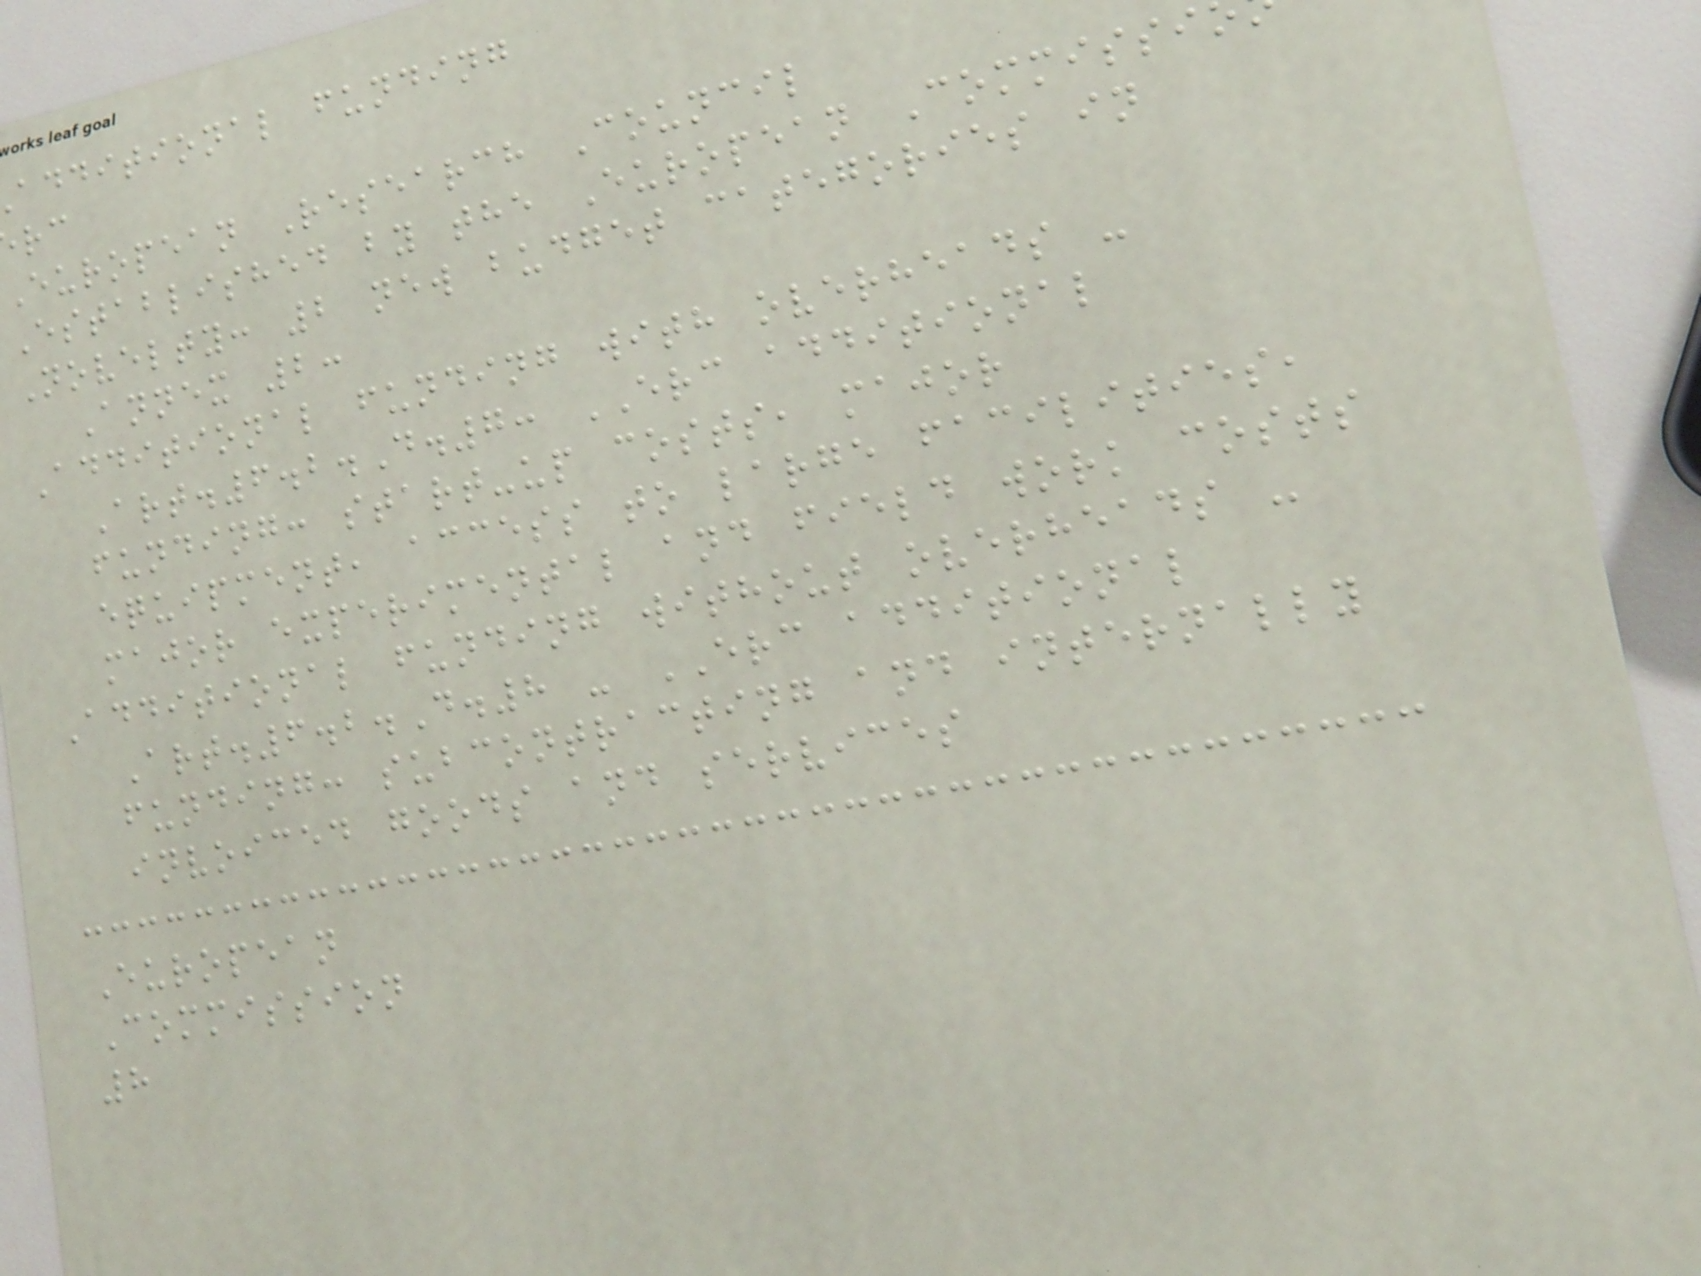additional funding
European Research Council
Established by the European Commissi
Novelty: 2 new budget categories in
Annex 2:
Additional funding with overheads -
Art.6.2.D.7: ERC additional
funding: start-up costs, major
equipment, access to large facilities,
major experimental and field work costs
Additional funding without overheads -
Art.6.2.D.8 - ERC additional
funding: subcontracting and internally
invoiced goods and services
European
Commission
8
